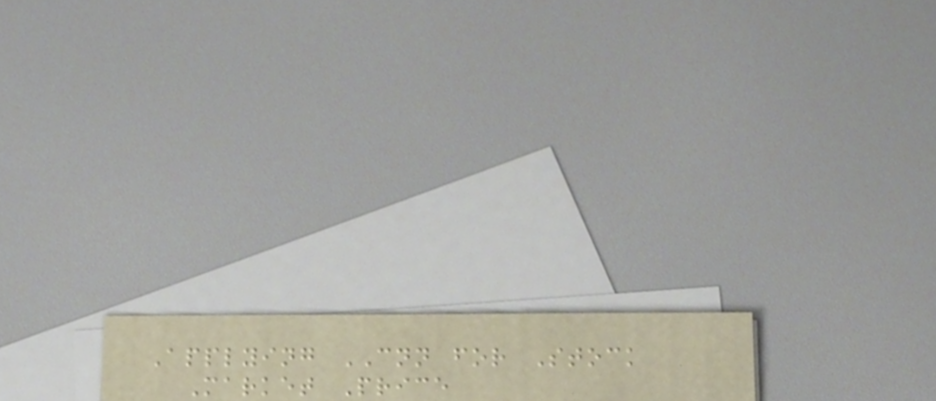Applying CNN for Stock
Market Price
